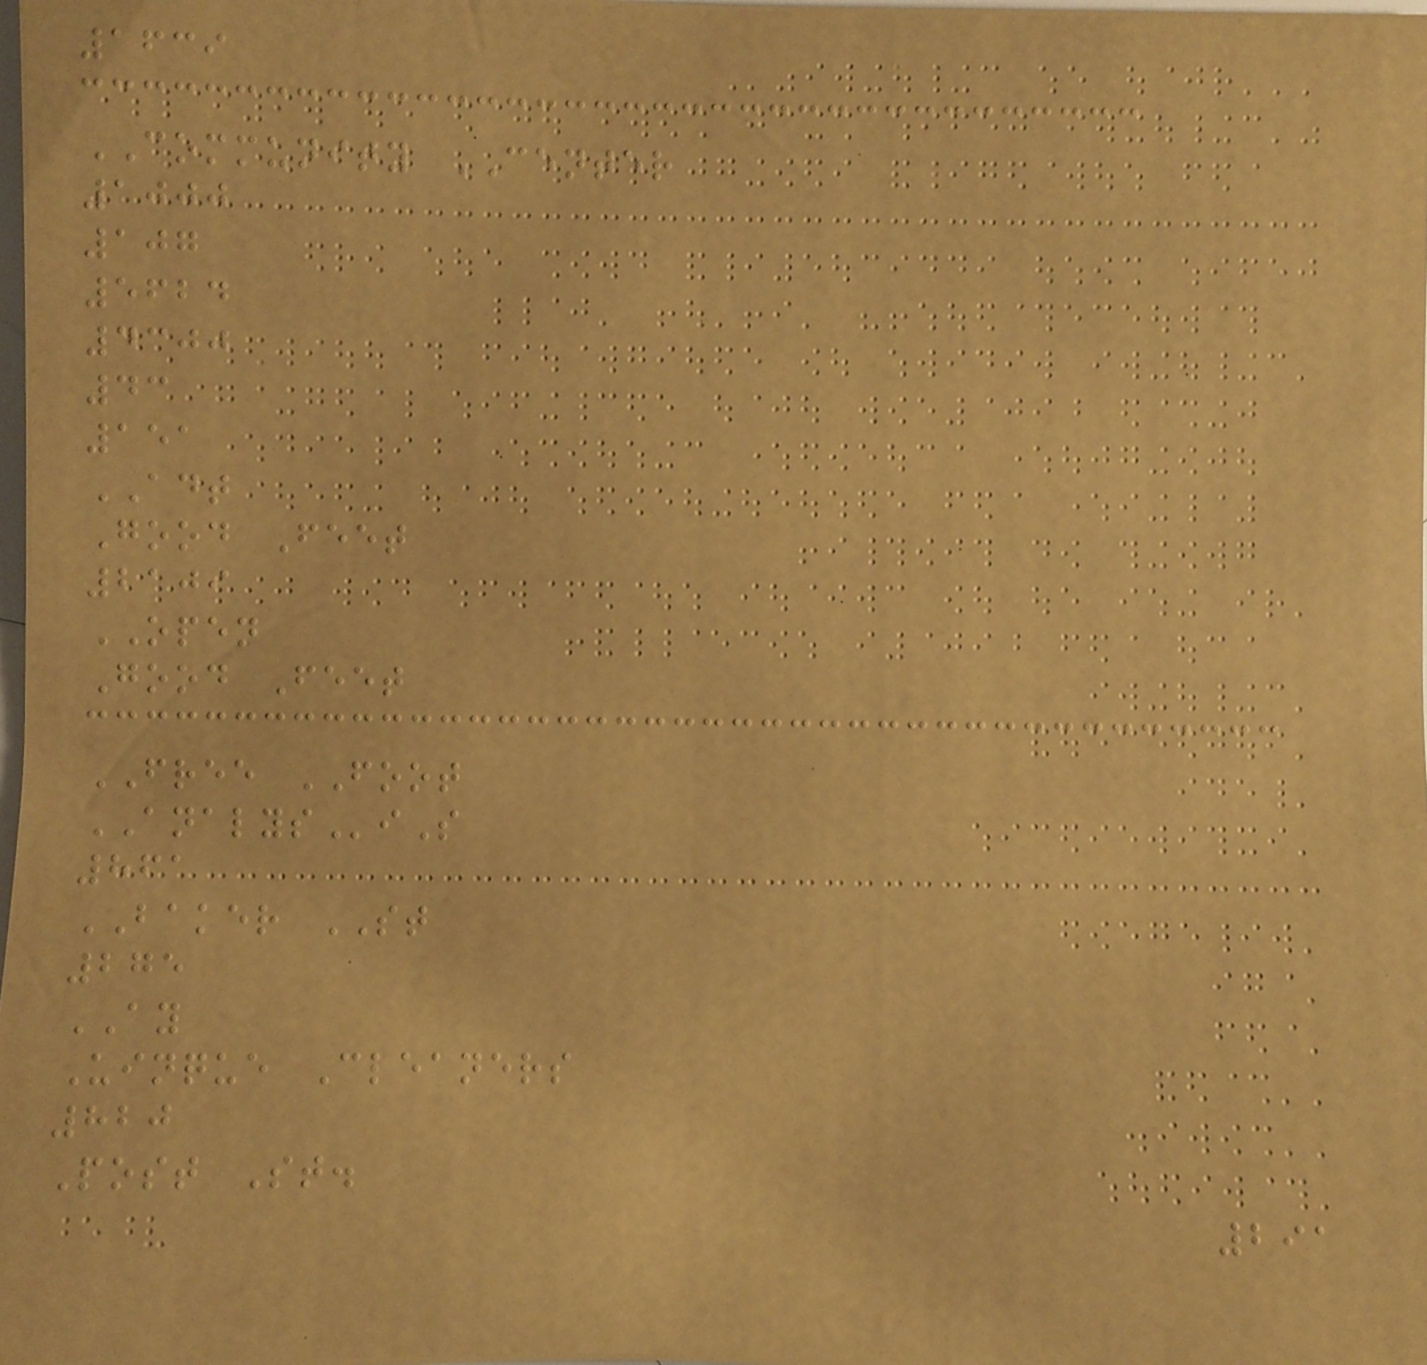1639
COMMUNITY CENTER
1000
107
5624
4300
43
151
ADT
Good Feet
2109
OPEN
Good Feet
FREE FOOT
ANALYSiS
861
BAKER ST
275
AY
Uinque Cleaners
820
Post St.
291
